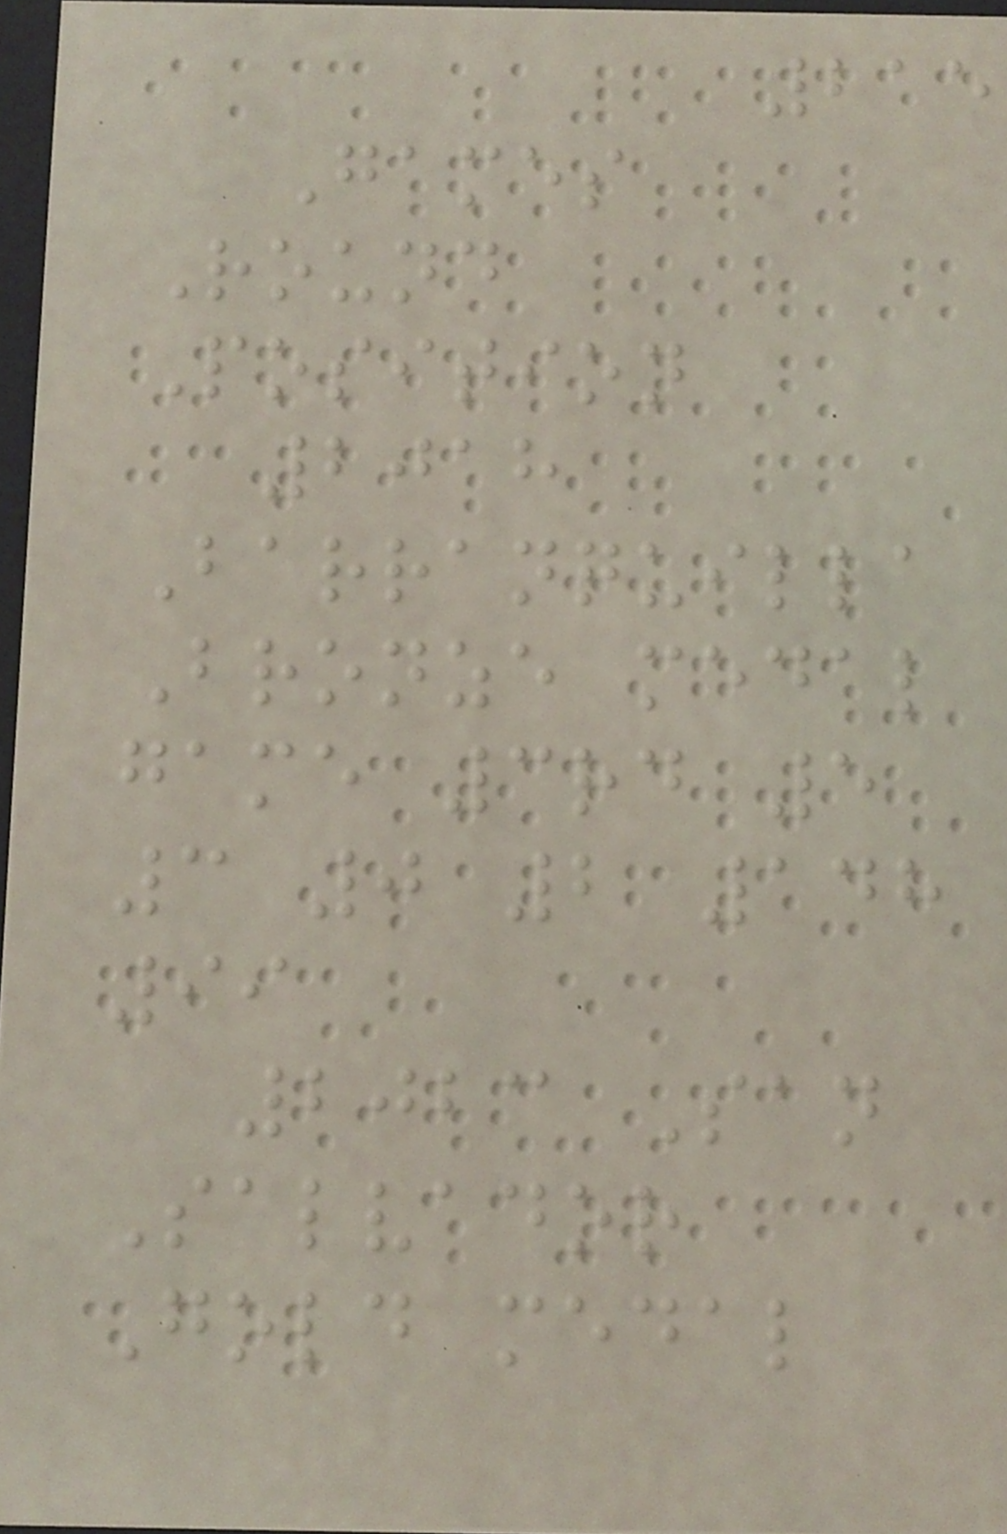215
Games
Round
Position
2018
Barranquilla
Bronze medal
game 3rd 5
3 0 2 148
99
2023 San
Salvador
Gold medal
